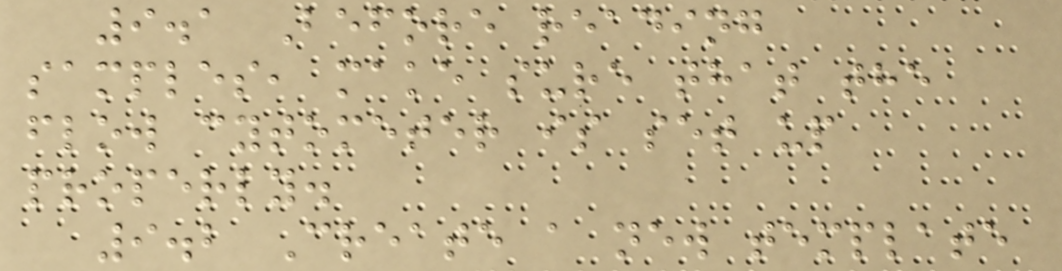9.1 Before reading
samples, make sure that the
flow cytometer is set up
properly.
9.2 Create a new template
